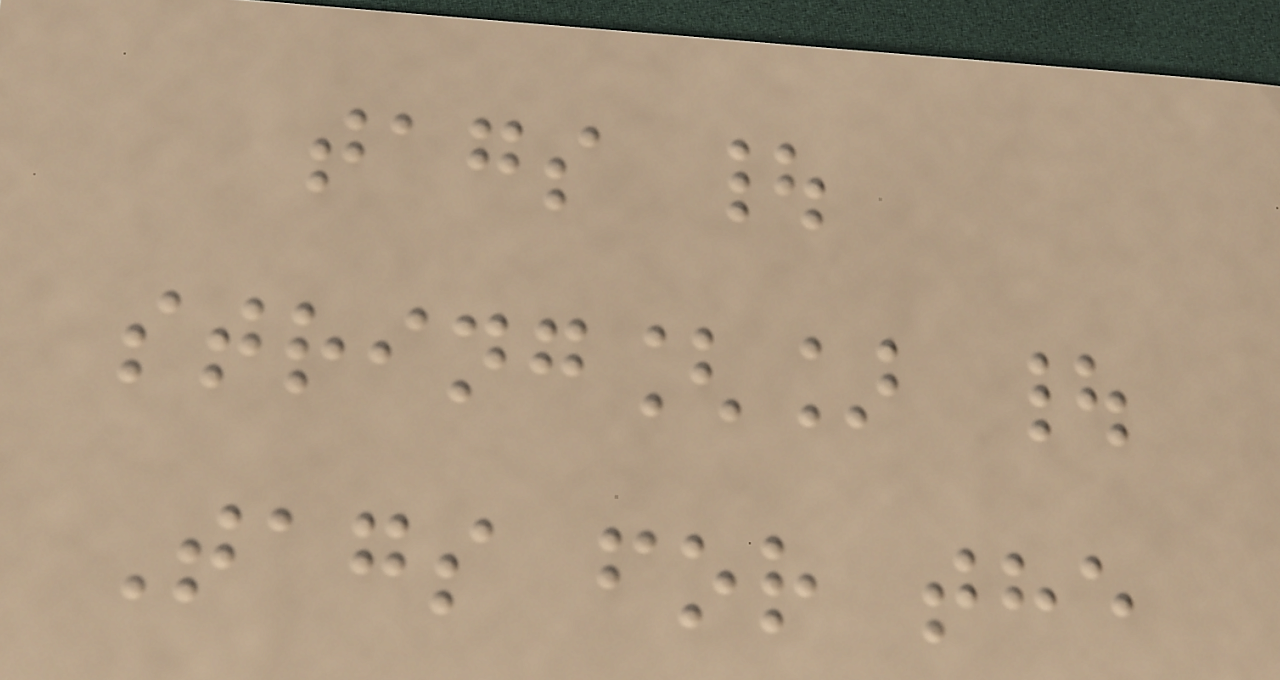tags |
string[] |
Tags for the
